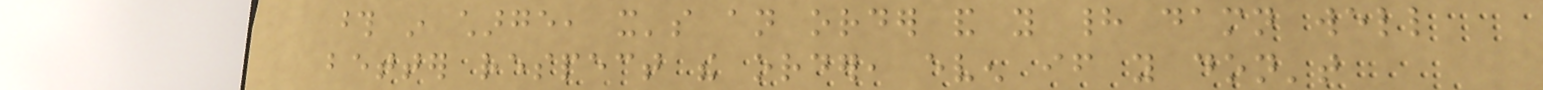those in charge, it's an order and you had damn well
better respect the order, even if you don't
